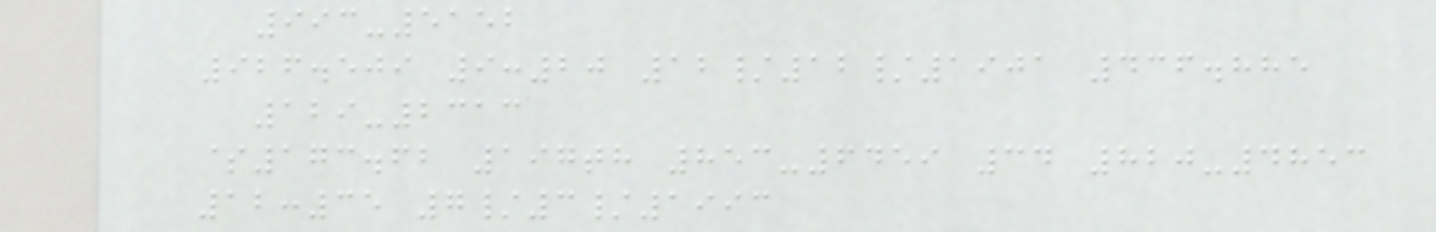993-5152
926.509 9:20 12/12/1901 436.885
129-2313
$173.62 197th 853-6459 34 820-4853
12:35 7/3/1993
